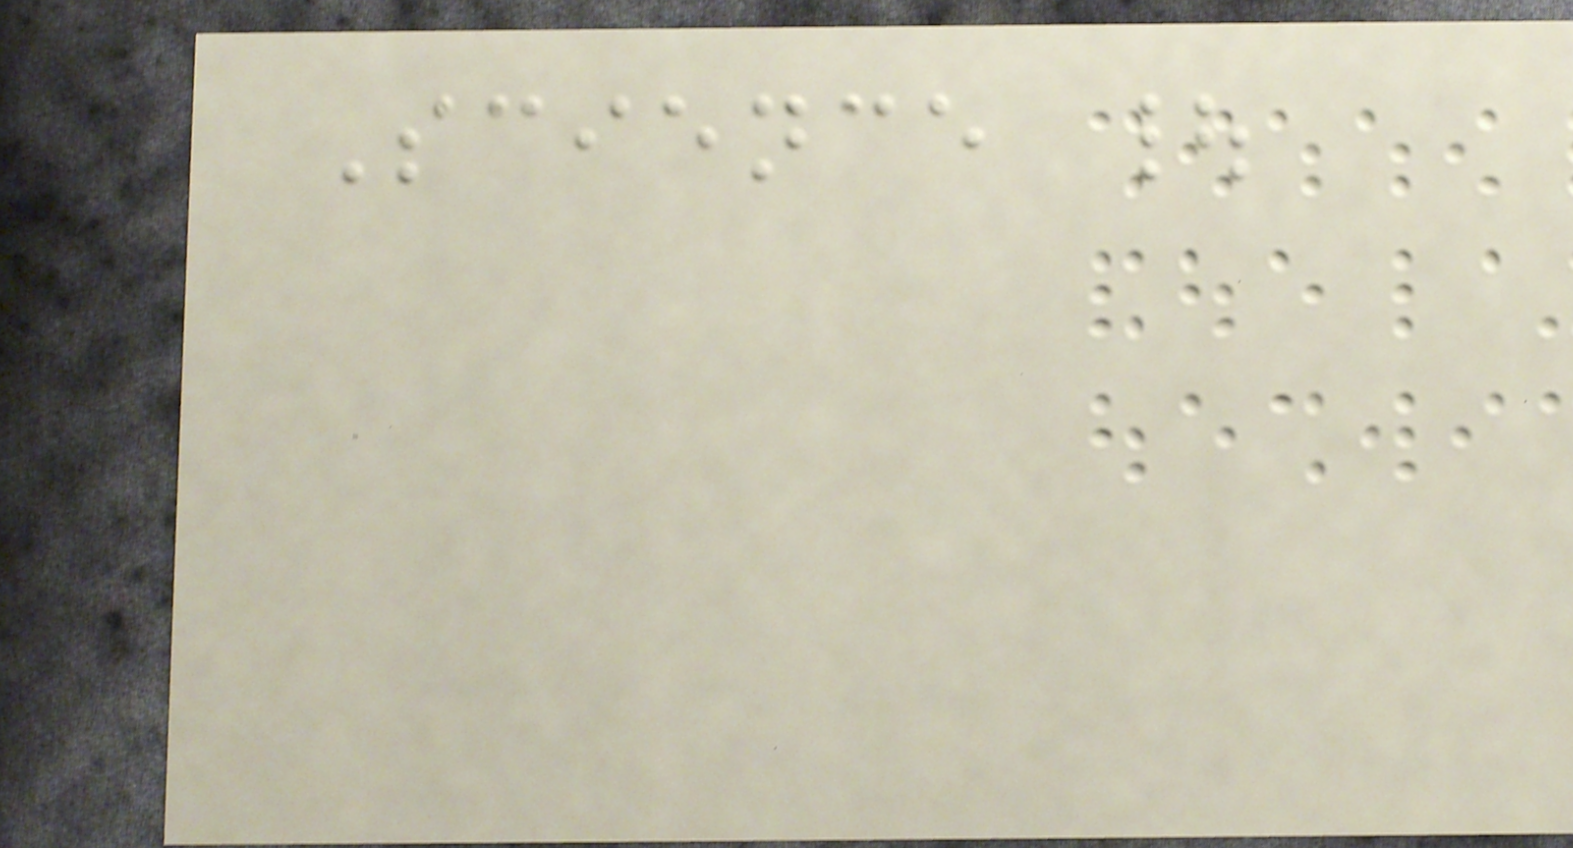Science |
